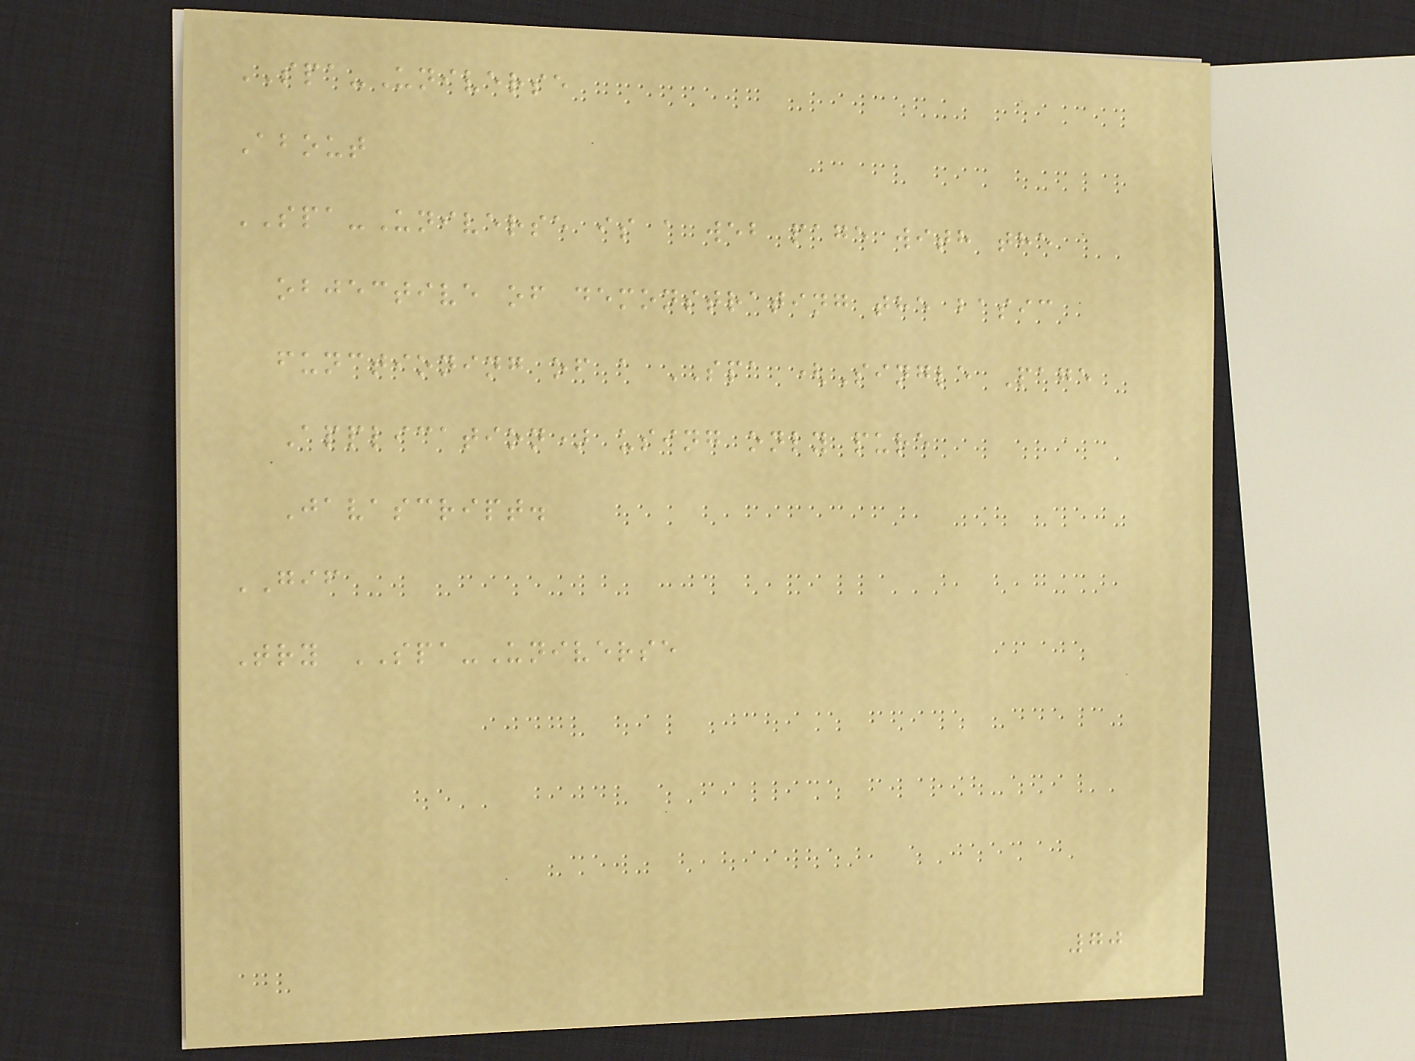SPA-Universe
About
SPA-Universe is a web page with the
objective of demonstrating the basic
functioning of a SPA (Single Page
Application) using only pure
Javascript.
GIF
Try SPA-Universe
70
